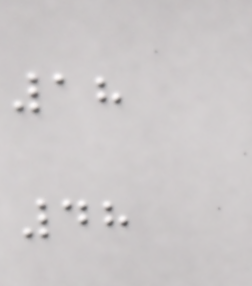18
48
